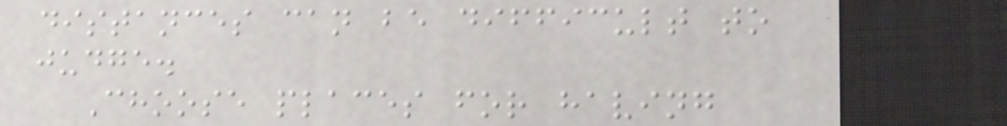distances can be difficult to
judge.
Choose places for having
